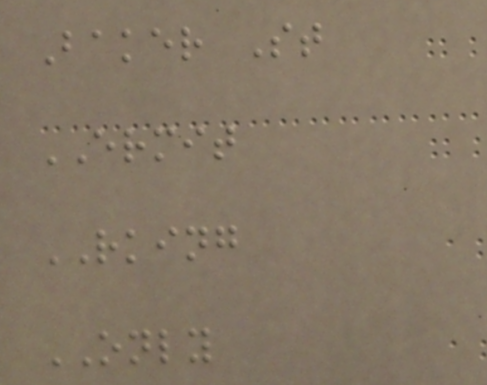Baker St
ERMIT
RKING
ONLY
